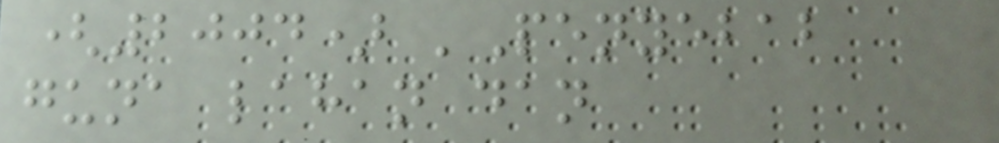(2004) 'Penyebab
guna lahan dan
